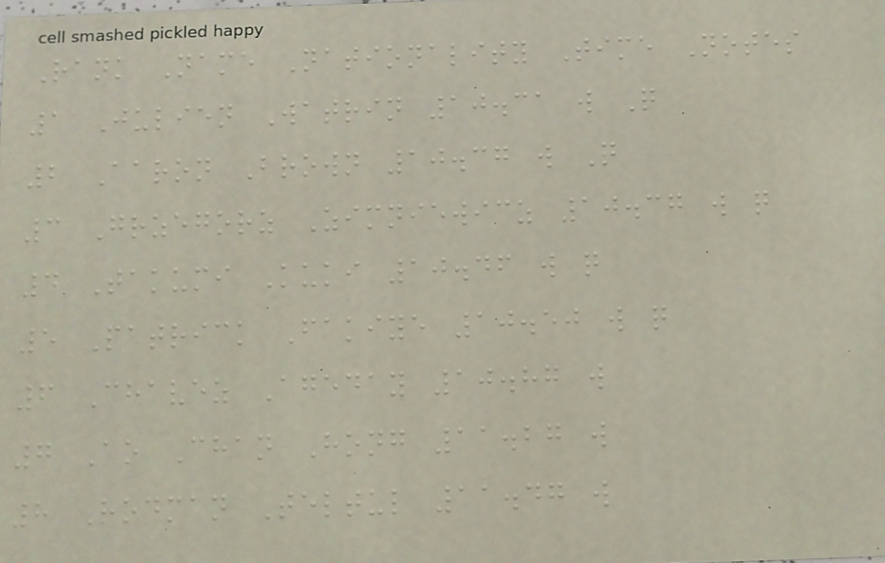Rank Name Nationality Time Notes
1 Julien Watrin 10.31 w Q
2 Aaron Brown 10.37 w Q
3 Grzegorz Zimniewicz 10.37 w q
4 Takumi Kuki 10.46 w q
5 Patrick Fakiye 10.50 w q
6 Chavez Ageday 10.87 w
7 Ao Chan Hong 11.27 w
8 Rodman Teltul 11.47 w
